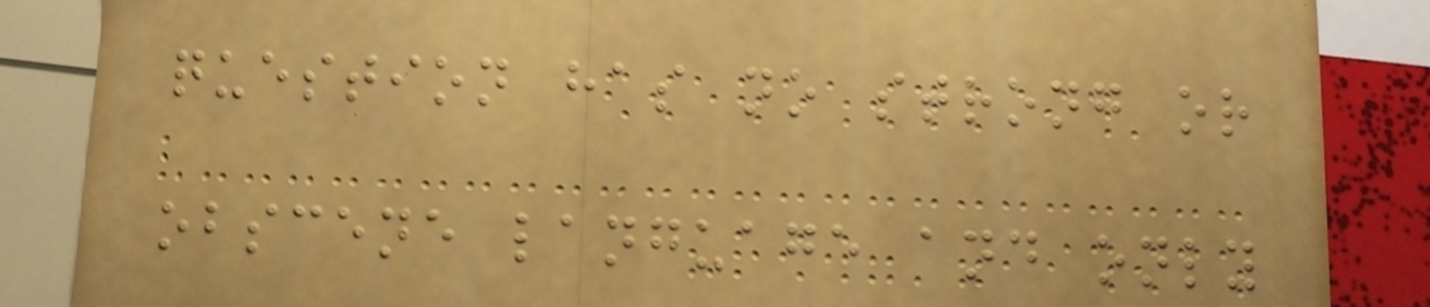question has no strong or
obscene language and only
